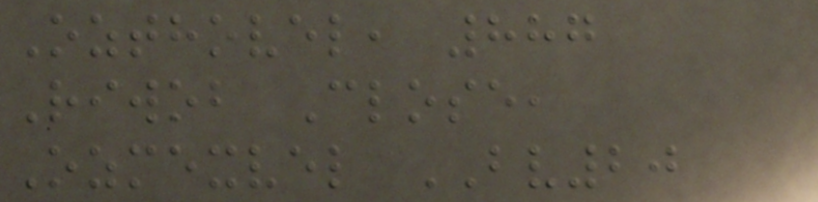Ozthovel, 887
Riwob Close,
Ozmexvel BV20
